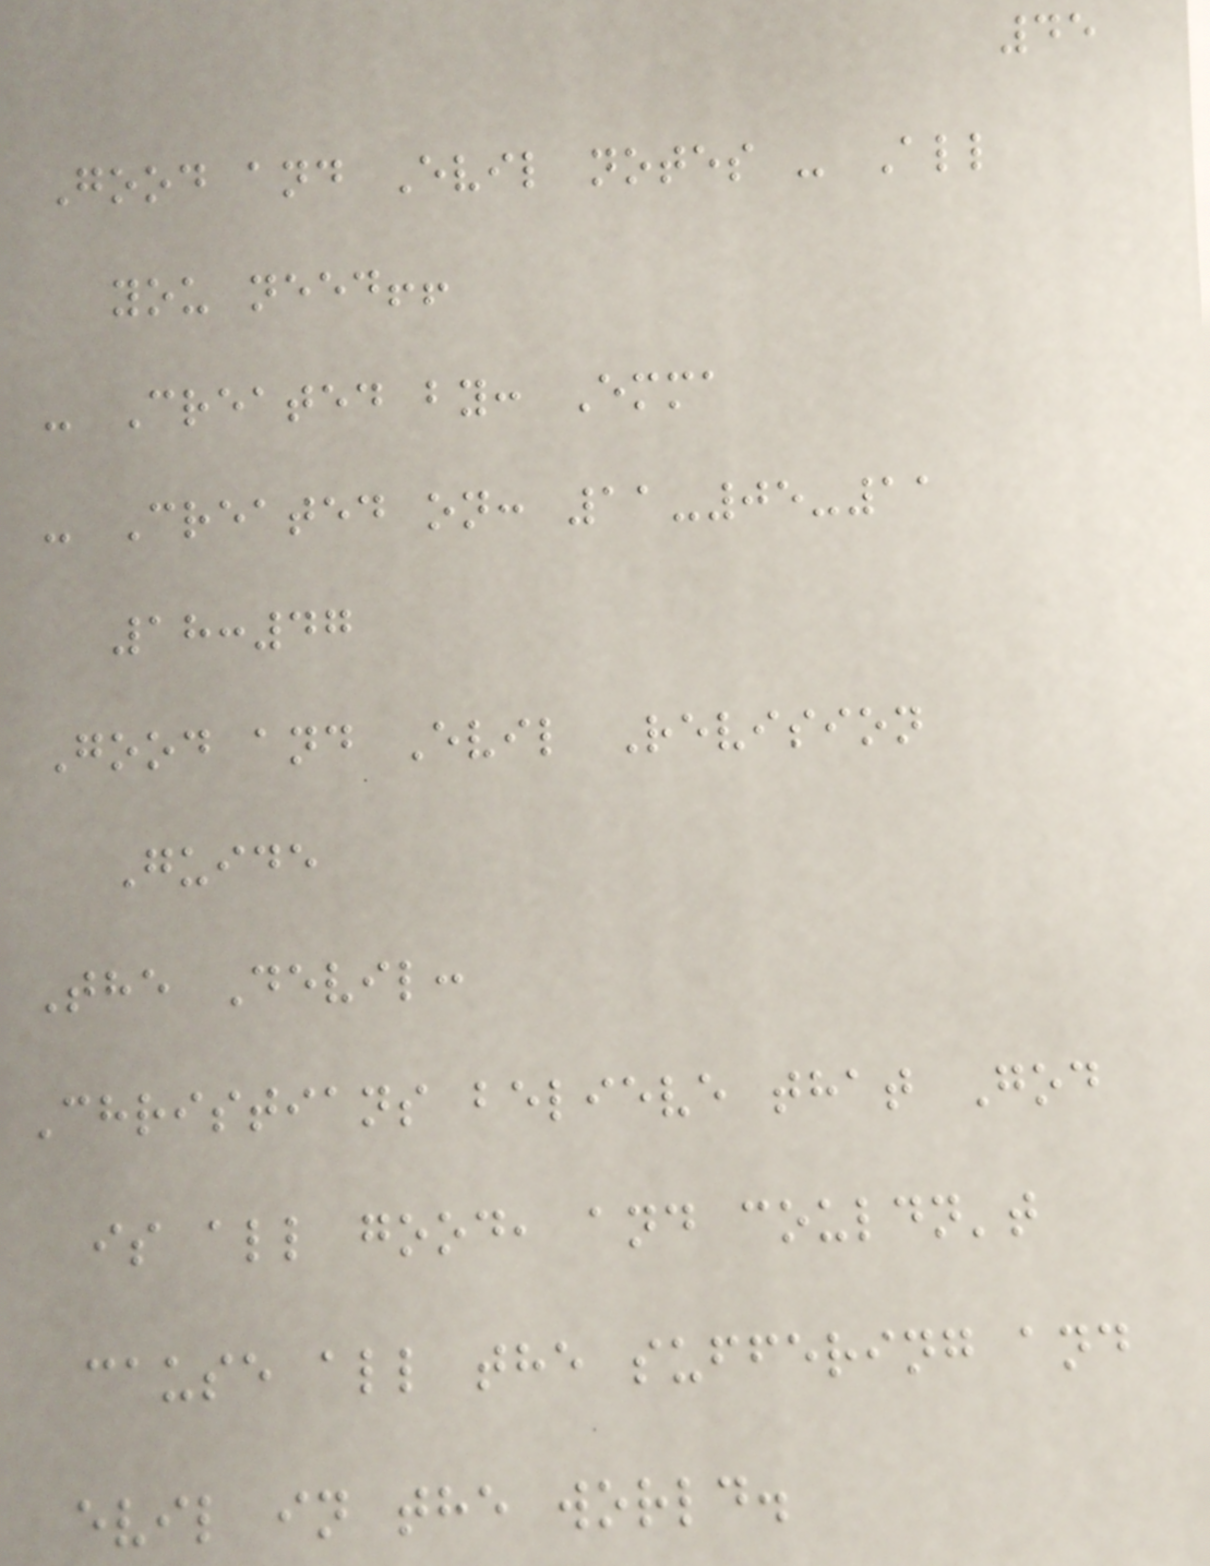45
Good and Evil notes - All
you need!!
- Created by: Emma
- Created on: 11-05-11
18:47
Good and Evil Revision
Guide
The Devil:
Christians believe that God
is all good, and couldn't
cause all the suffering and
evil in the world.
